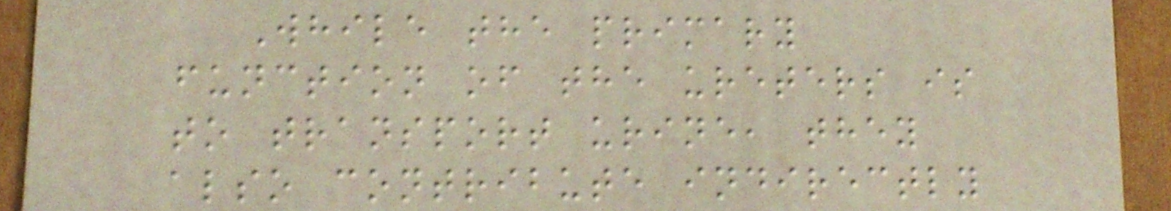While the primary
function of the ureters is
to transport urine, they
also contribute indirectly
